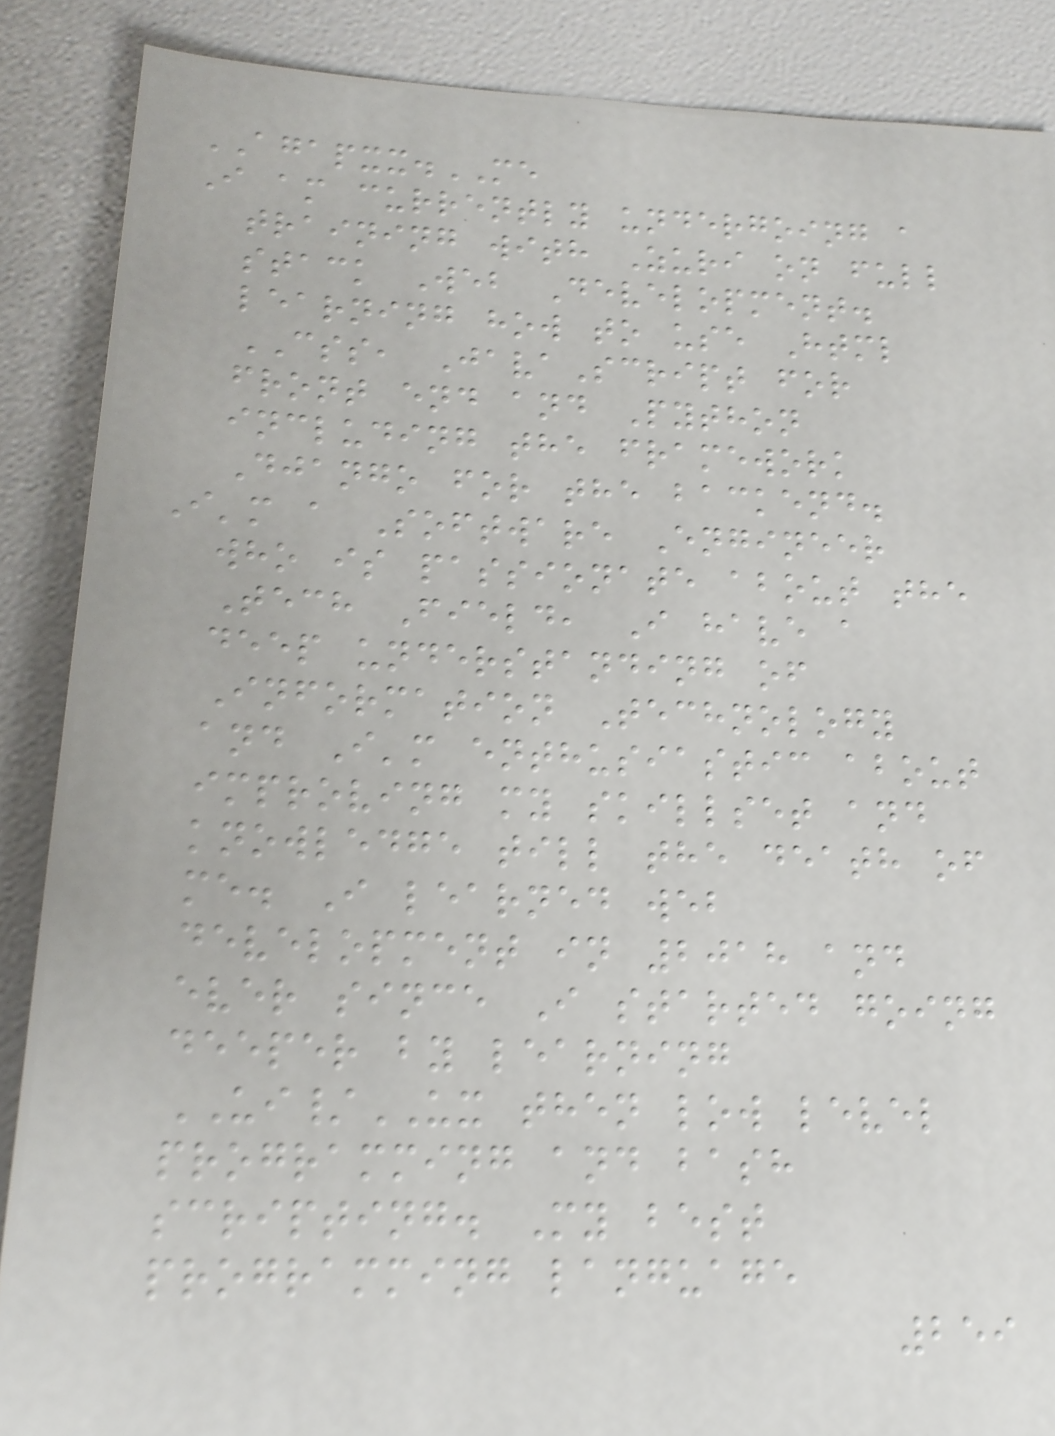AGAPXX.ME
I am currently undergoing a
training with Zuri on full
stack Web Development.
learning how to use Html
CSS, JavaScript for
front end and Python
including the framework
Django for the backend.
I'm a Software Engineer
who is passionate about the
Tech Field, I have a
deep understanding of
Information Technology
and I'm enthusiastic about
improving my skillset and
knowledge till the death of
me. I learned web
development in 2018 and
ever since I started going
deeper by learning
UI/UX then low level
programming and bash
scripting. My best
programming language
259
